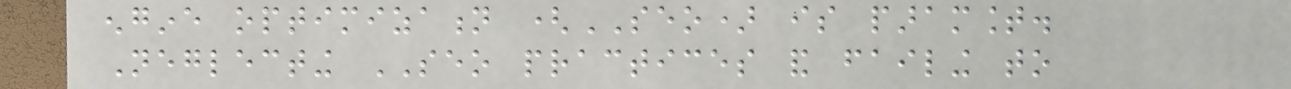engine optimization (SEO) is paramount.
Neglecting SEO practices and failing to
